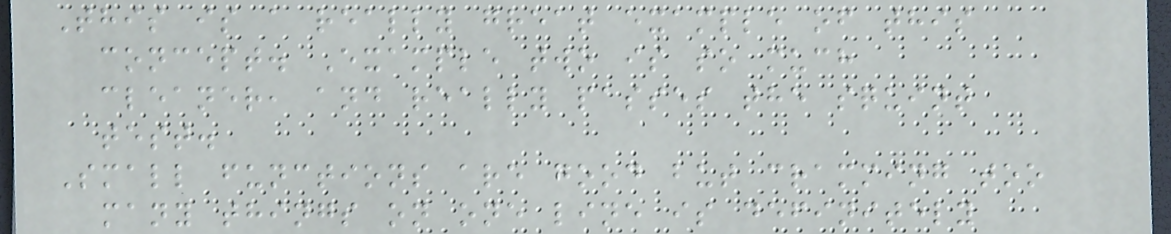This is a really great example of this
concept. Example two is so much
cleaner, and really passes the squint
test.
Small functions are good but cramming too
many things on one line is definitely
